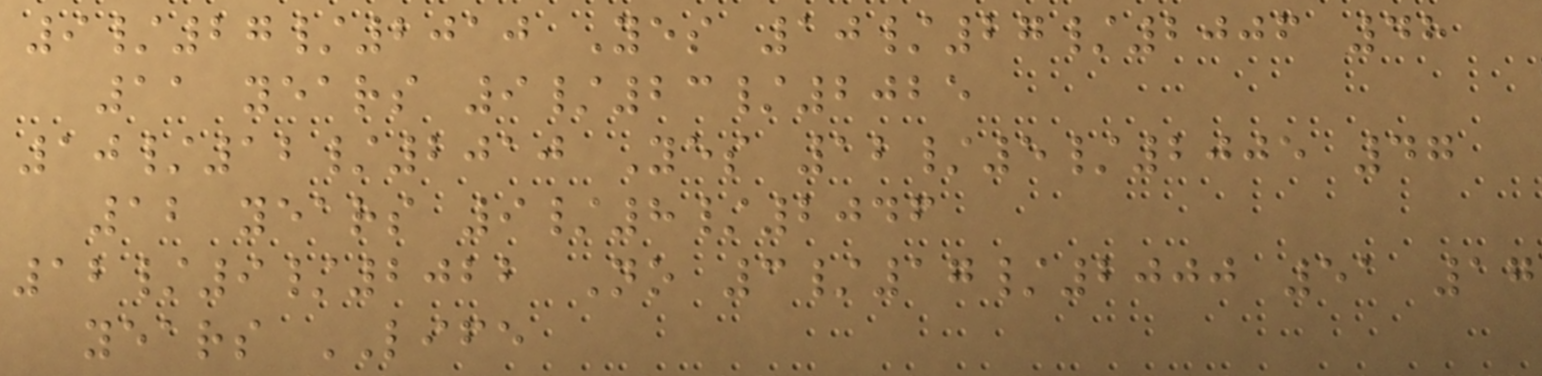9/27/2010 Yes 10/27/2006 48
11 years 9/23/2025
10/12/2010 Yes 12/5/2005 47
12 years 9/8/2046
12/9/2022 No 3/17/2000 51 17
years LIFE
